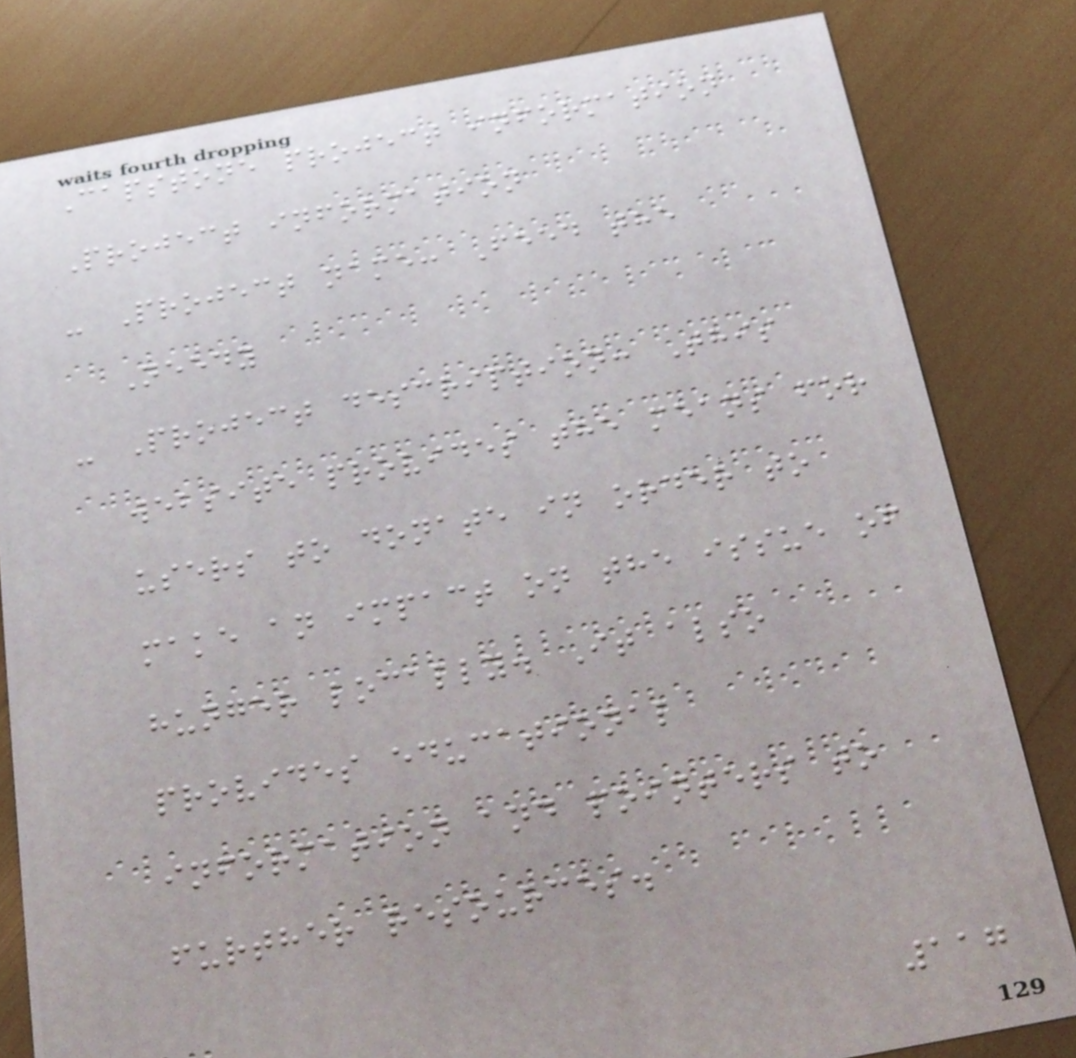Capstone project information
Project information
- Project name: Feed the
Needy
- Project description: This
website provides the means for
users to donate in order to
make an impact on the issue of
hunger locally. It also
provides educational
information and pointers to
further resources.
117
